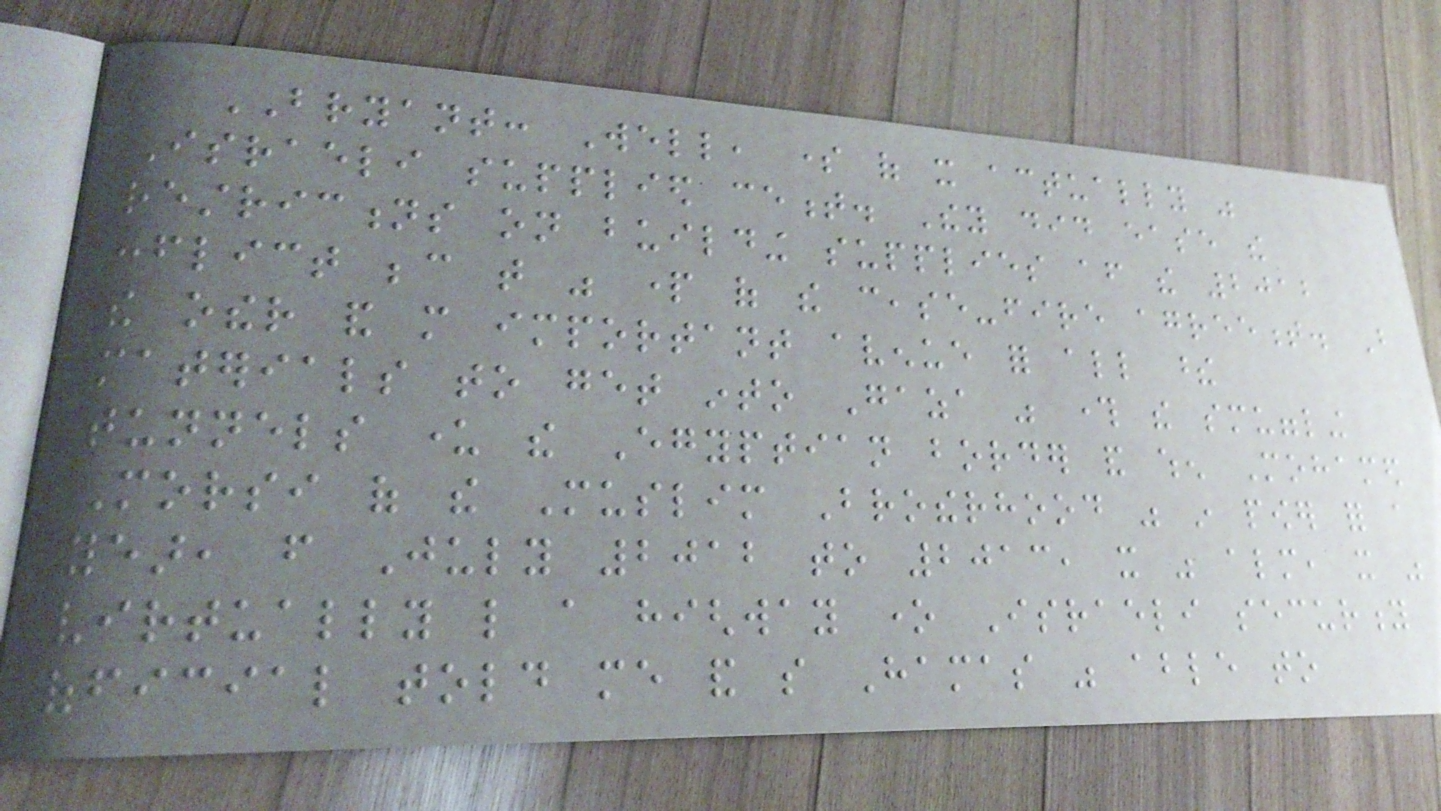BRYANT: Well, some of it actually was
Israeli supplied cement. They did ease the
restrictions on building supplies after the 2012
conflict because that was part of the cease-fire agreement. But
the other and more important avenue for all these
materials to get into Gaza was through the smuggling
tunnels under the Egyptian border and when Mohamed
Morsi of the Muslim Brotherhood was in power for a
year, from July 2012 to 2013, it was almost, it was
virtually like a highway one Israeli security
official told me and so Hamas was able to
